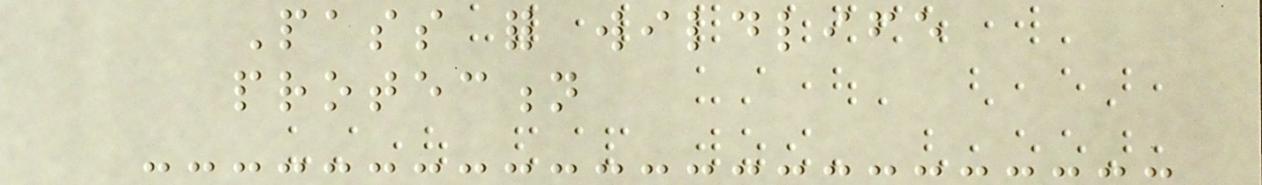Pass for wildlife
protection
